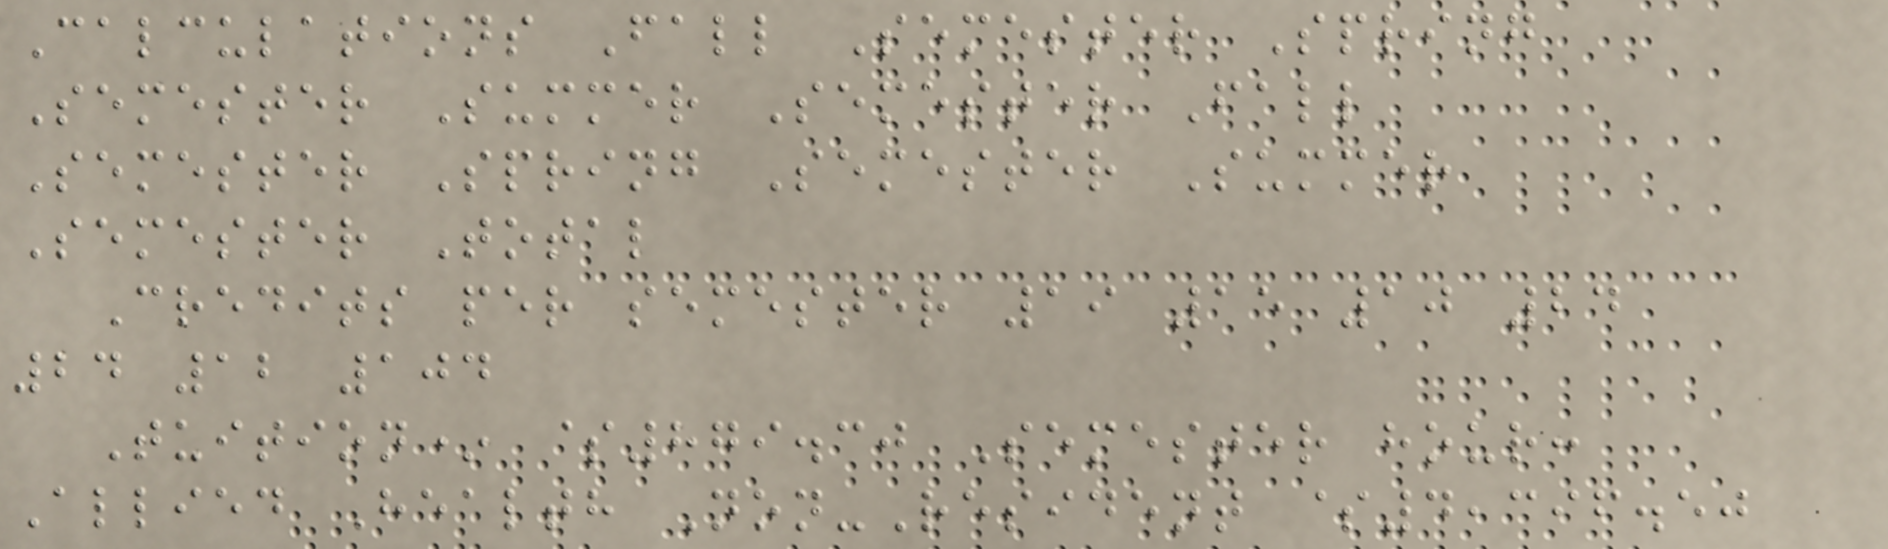Calculations Fall Semester Spring
Semester Summer Semester Fall
Semester Spring Semester Summer
Semester Total
Credits per semester 19 15 10 24
24 12 104
Tuition* $879.30 Semester hour:
Allied Health Non-Resident $4,396.50
